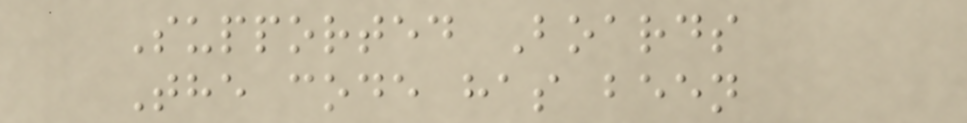Supported Boards
The code has been
